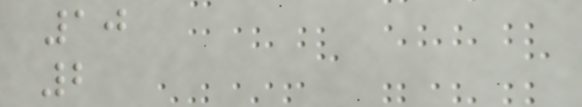10
2
